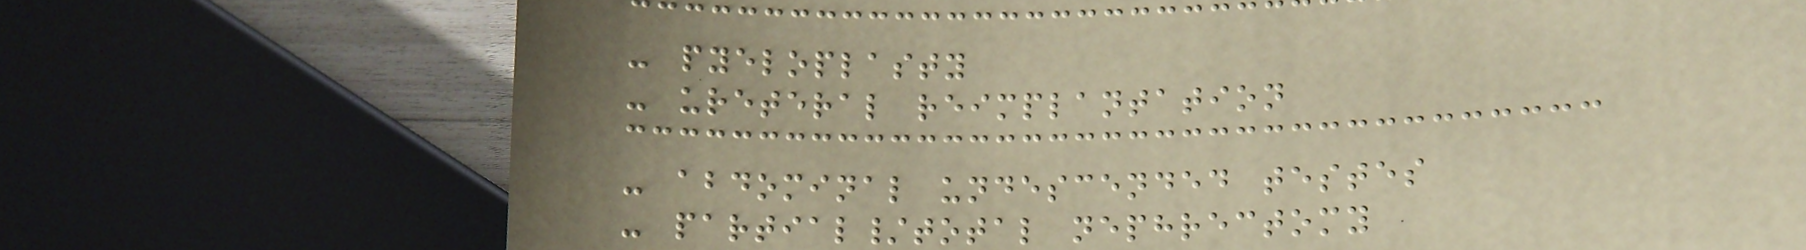- pyeloplasty
- ureteral reimplantation
- abdominal undescended testes
- partial/total nephrectomy
